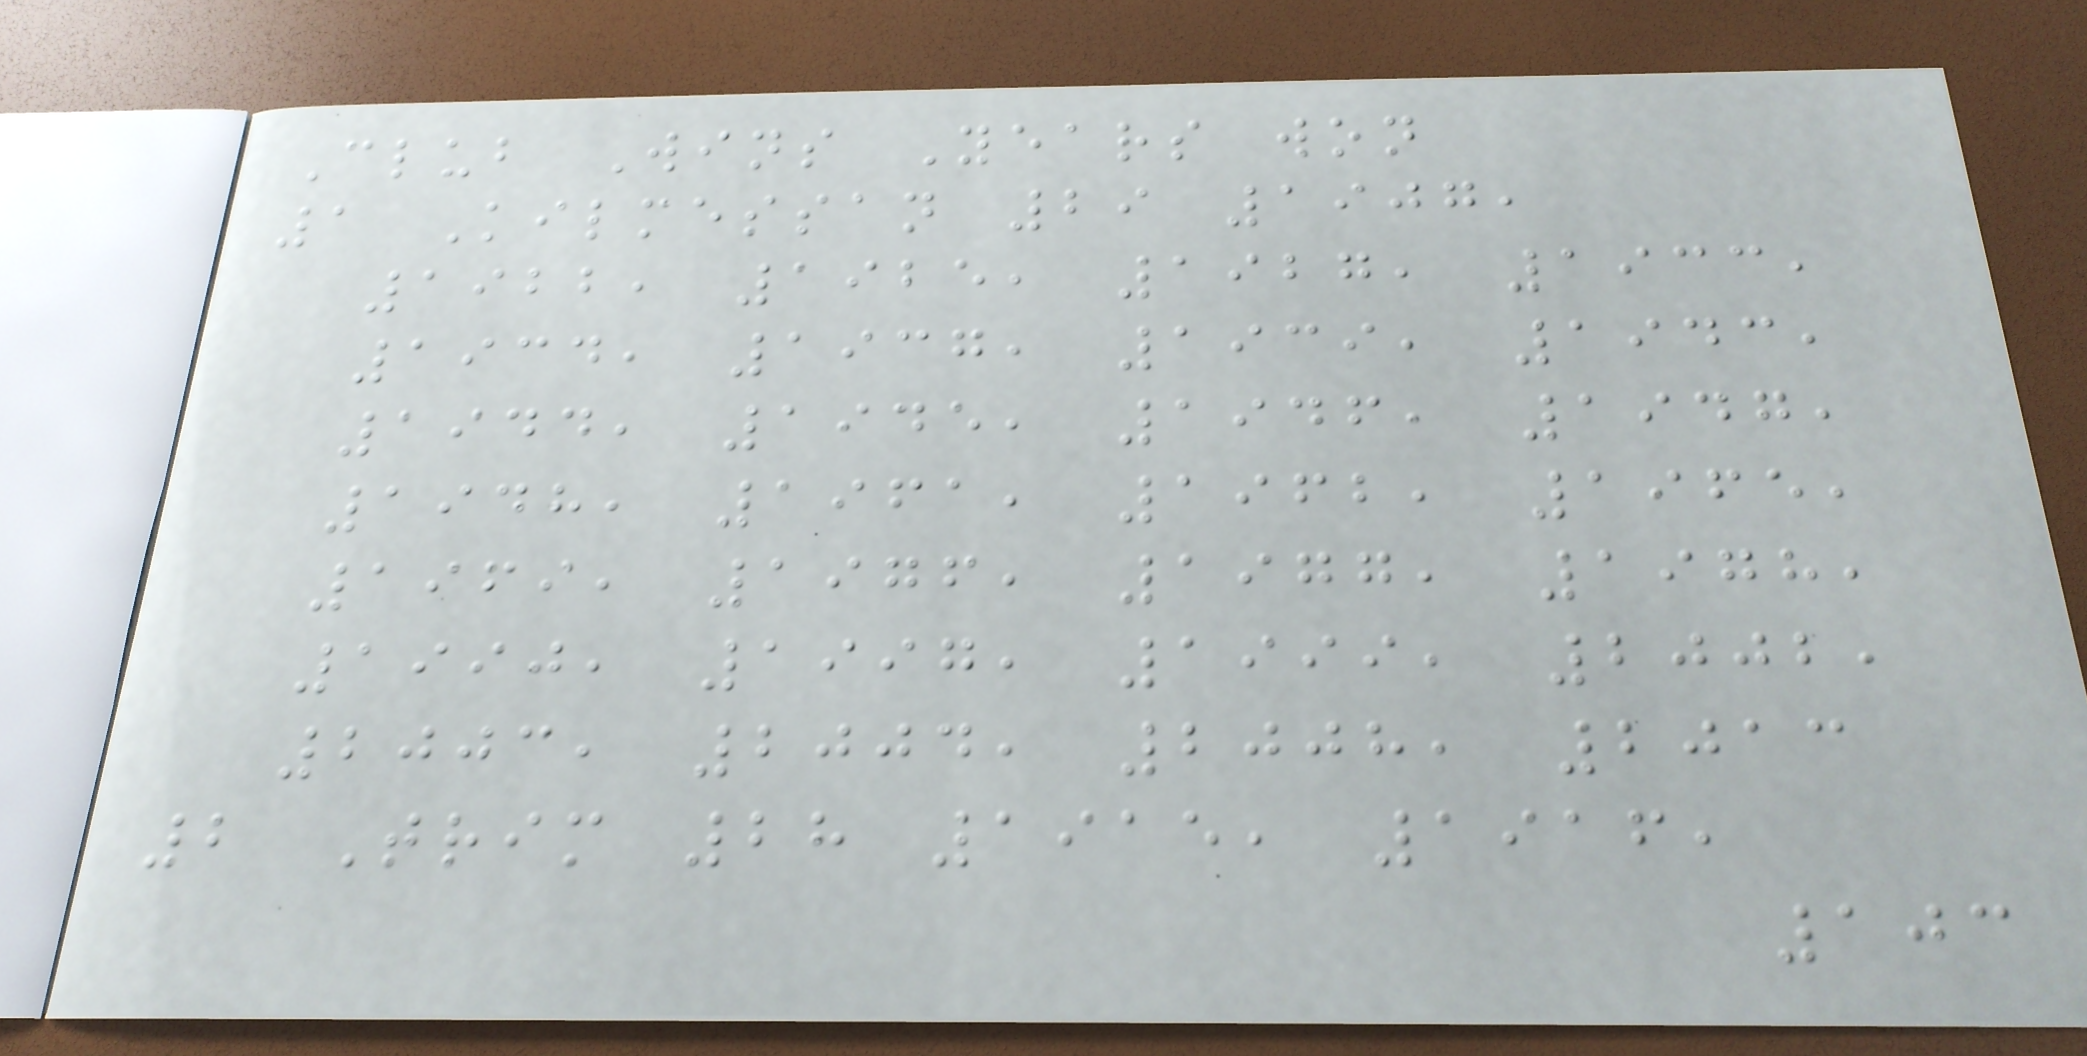Club Wins Years won
1 Kilmessan 29 1907,
1922, 1925, 1927, 1933,
1934, 1937, 1939, 1943,
1944, 1945, 1946, 1947,
1948, 1961, 1962, 1965,
1969, 1976, 1977, 1978,
1990, 1997, 1999, 2002,
2003, 2004, 2008, 2013
2 Trim 28 1915, 1916,
103
